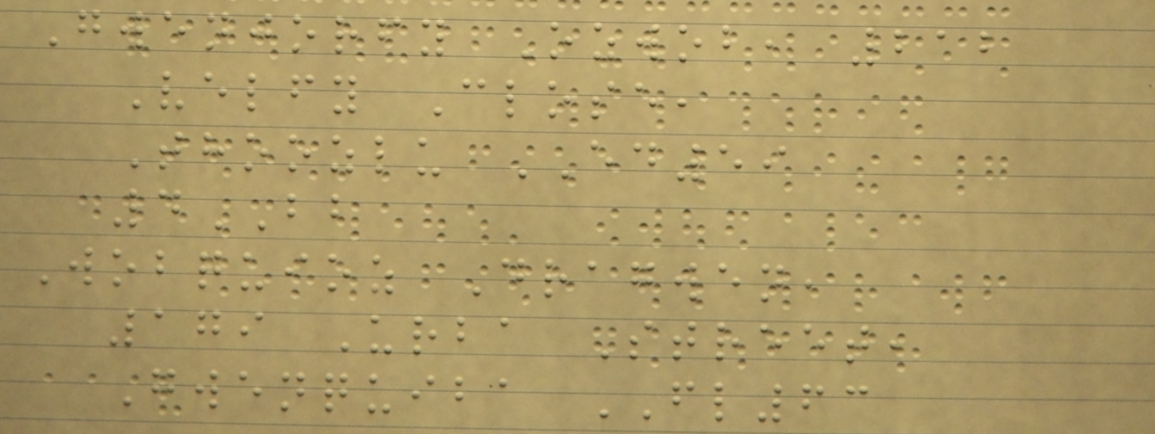Gwenjorfy Ozwob, 212
Velfy Close,
Thoozlu ED59
4BB
Wobquioz Dragwen,
179 Urba Street,
Gwenquiba FL63
